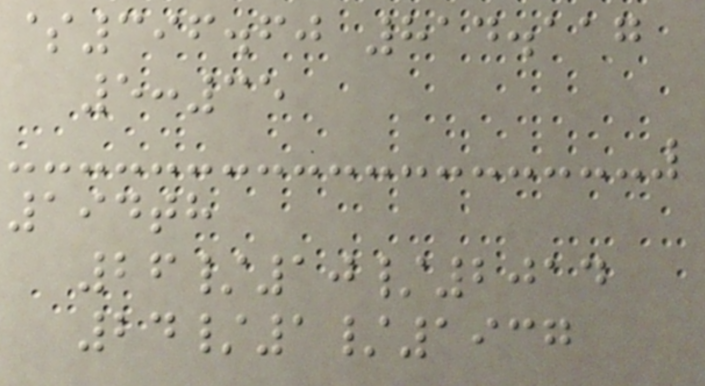$396.60 814.117
5:35
194th
26/10/2014
24/1/1937
